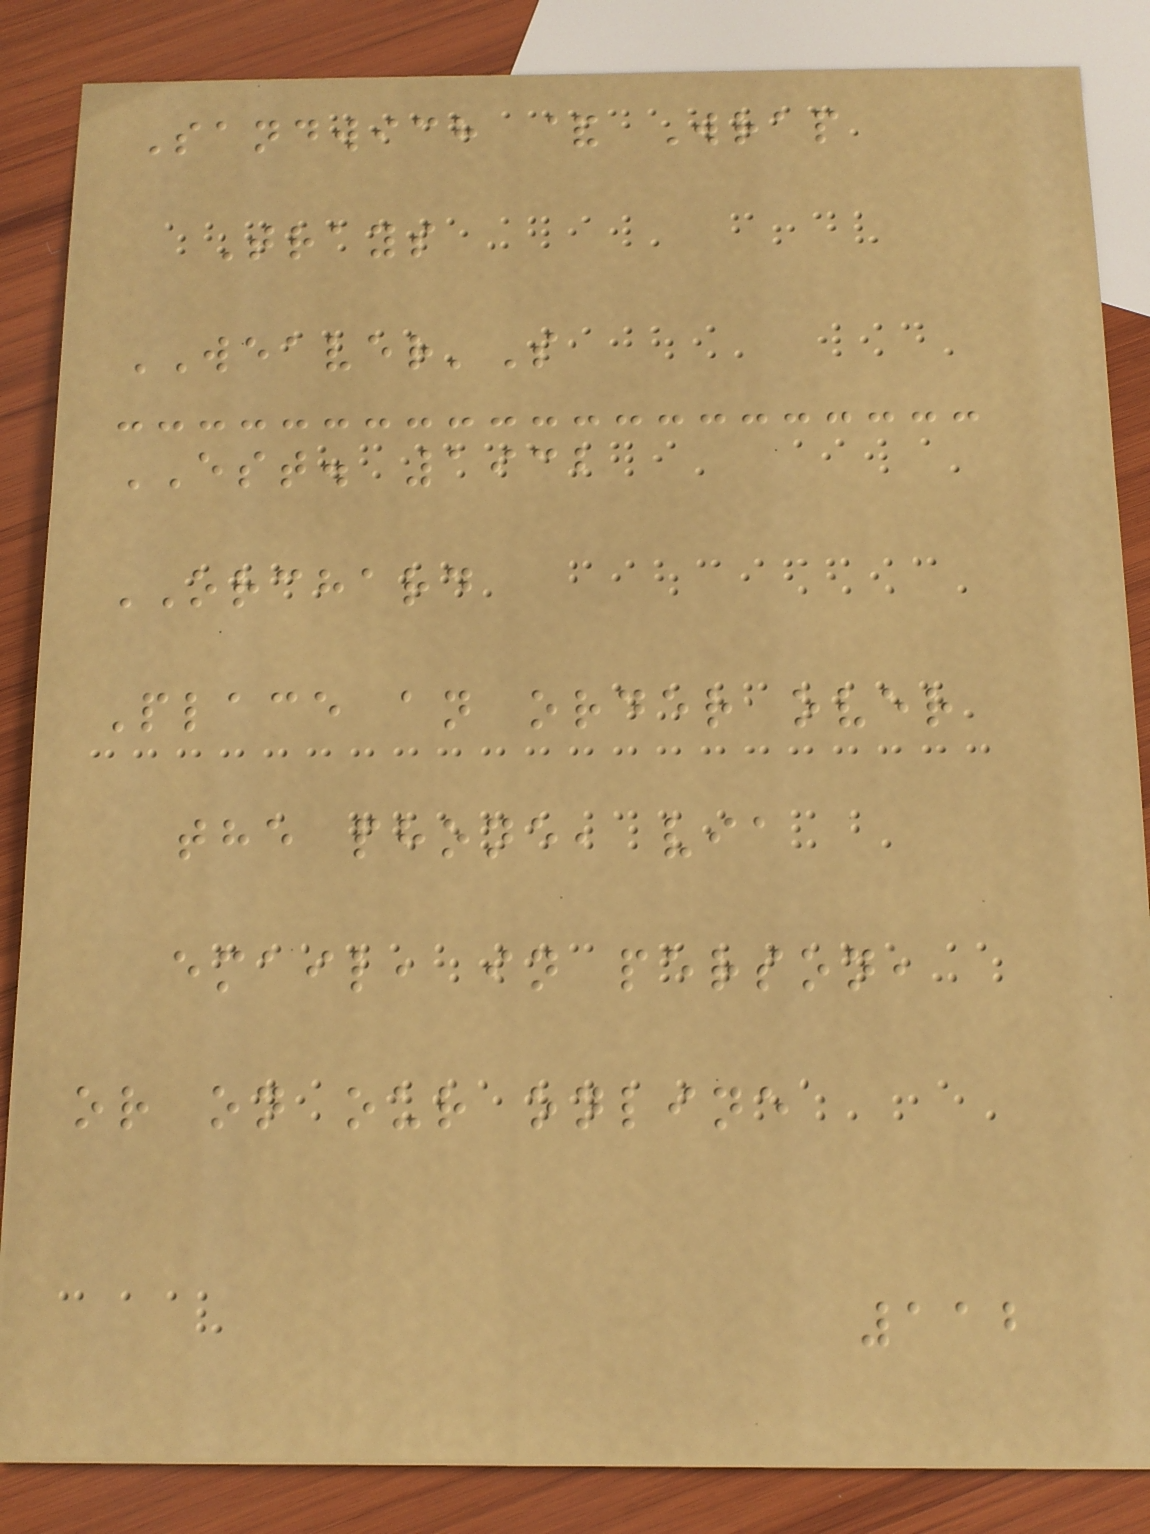Sandwich & Wrap
Trays
WEAVER'S
EST. 1932
ORCHARD
Place an order over
the phone, via
email, in person,
or on our online
112
